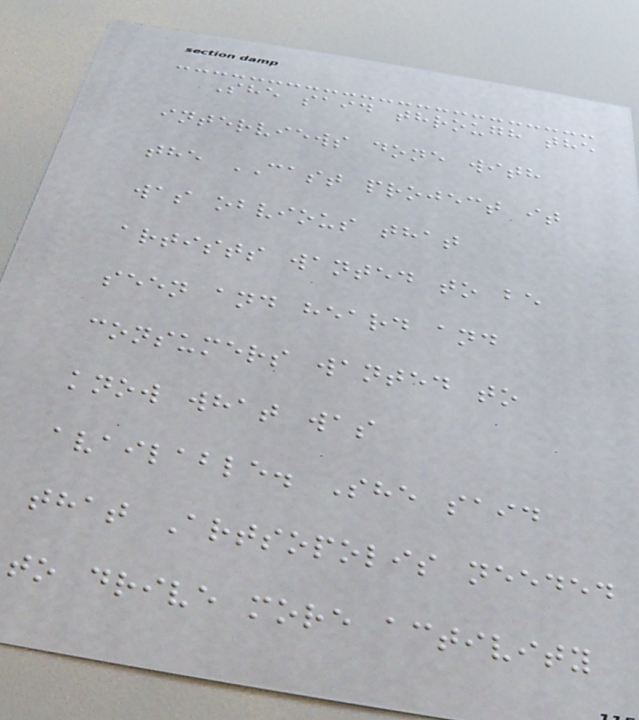She said through the
interviews done with
the CAST project it
was obvious that
artists wanted to be
seen and heard and
consumers wanted to
know what was
available. She said
that Artsopolis needed
to drive more activity
